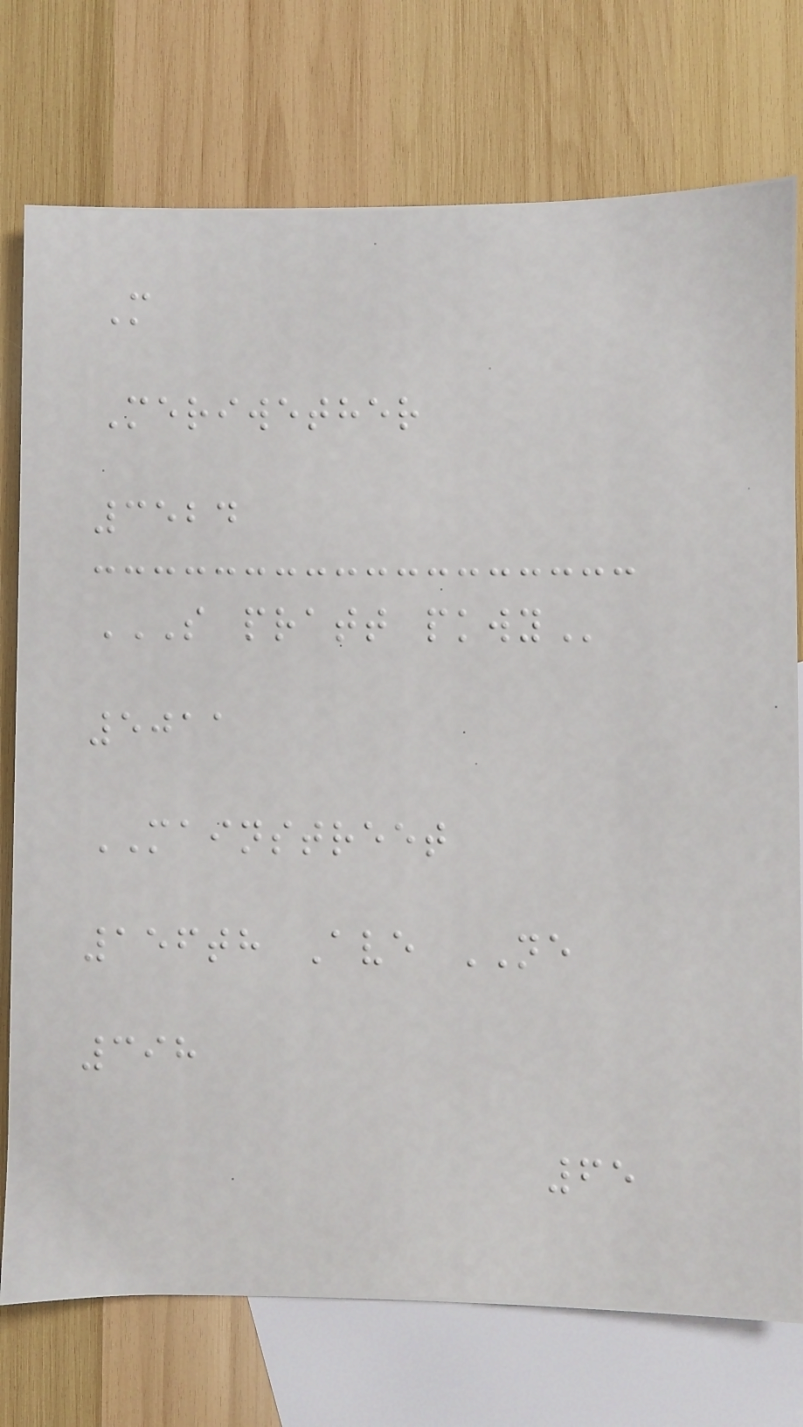M
Meriwether
3524
S PRATT PKWY
5011
MAINSTREET
156th Ave NE
398
65
